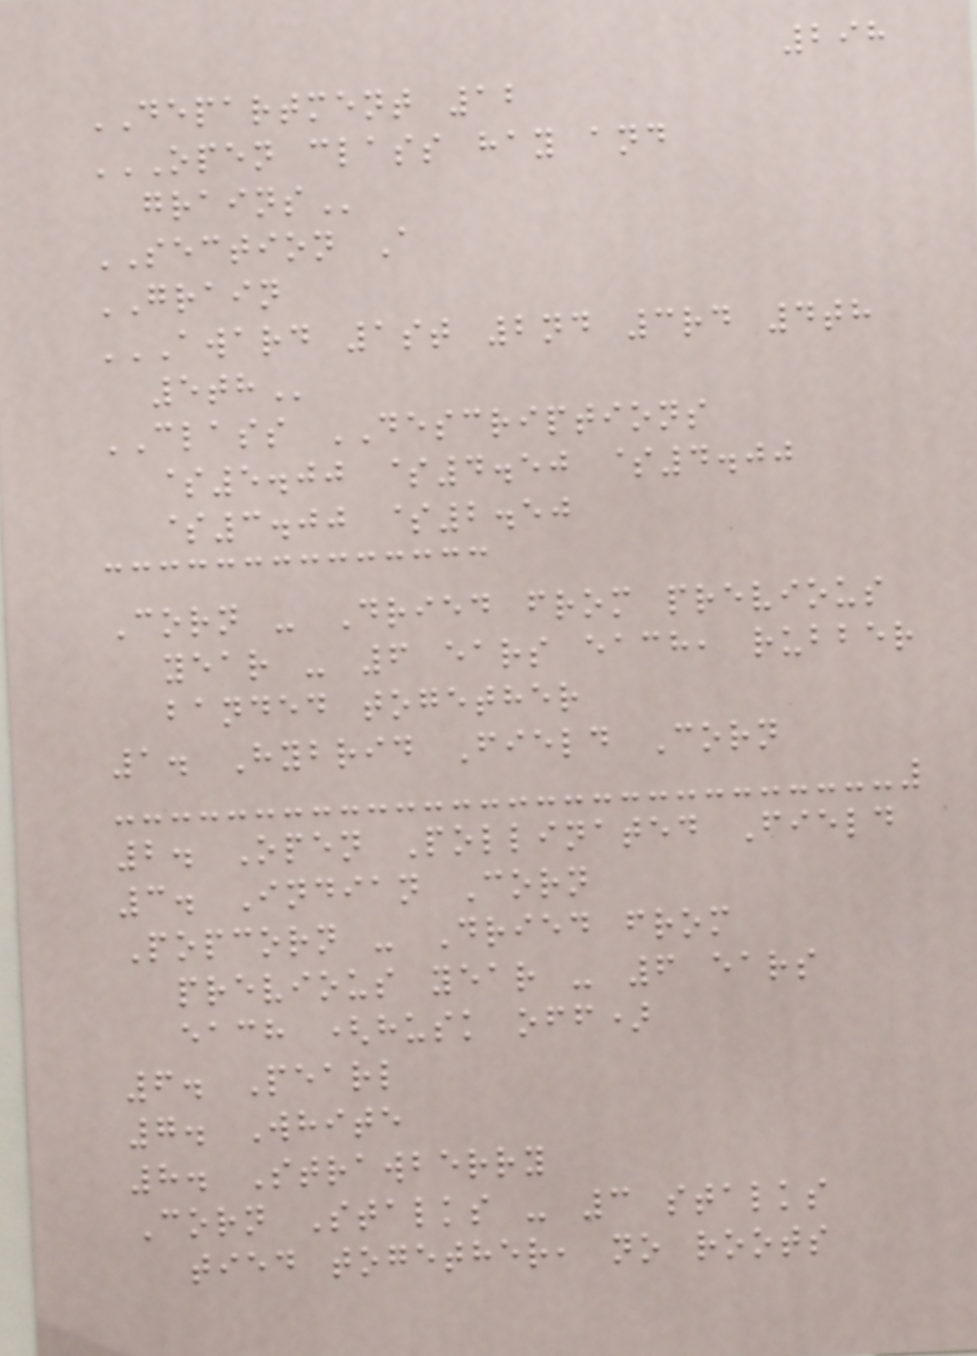298
DEPARTMENT 12
OPEN CLASS HAY AND
GRAINS
SECTION A
GRAIN
AWARD 1ST 2ND 3RD 4TH
5TH
CLASS DESCRIPTIONS
$5.00 $4.50 $4.00
$3.00 $2.50
Corn - Dried from previous
year - 6 ears each, rubber
banded together
1. Hybrid Field Corn
2. Open Pollinated Field
3. Indian Corn
Popcorn - Dried from
previous year - 6 ears
each (husk off)
6. Pearl
7. White
8. Strawberry
Corn Stalks - 3 stalks
tied together, no roots
